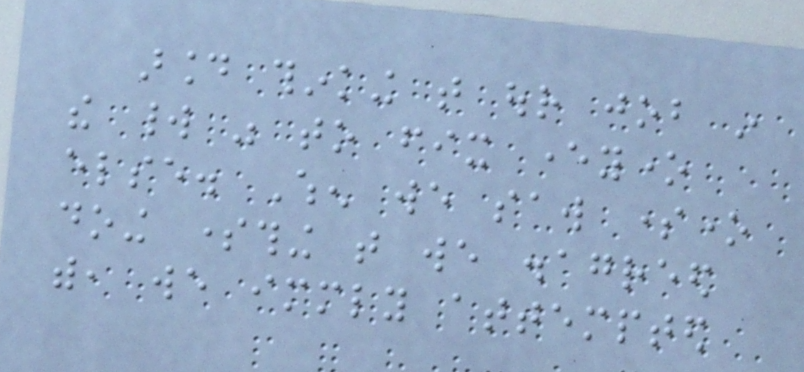around thinking that our job in
the world was to fix everyone
else. When we saw someone
doing something that we disagreed
with, we immediately attempted
